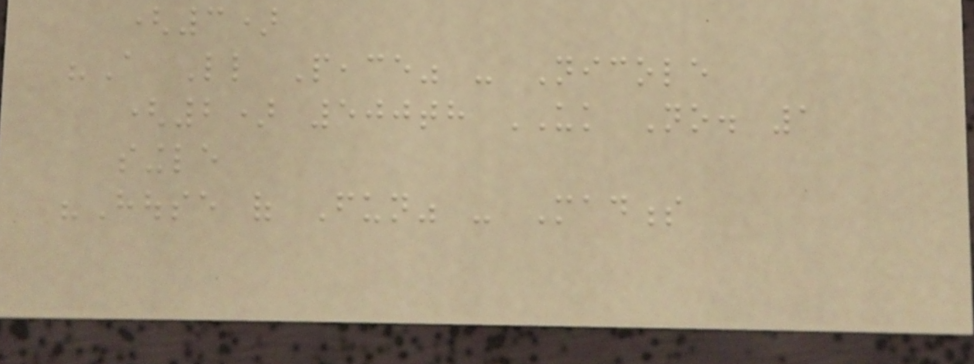(3)
"A Little Peace" - Nicole
(2) 500th UK No. 1
single
"House of Fun" - Madness
